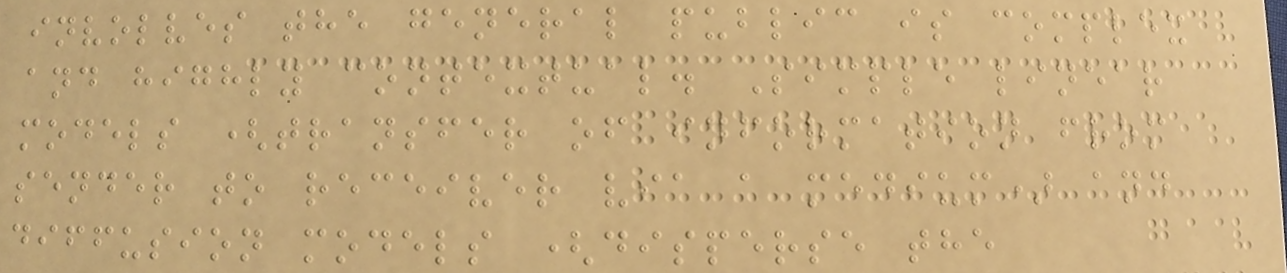involves the general public is complex
and highly contextual. Simple linear
models (transfer of information from
sender to receiver via a medium) and
diffusion models (disperse the
